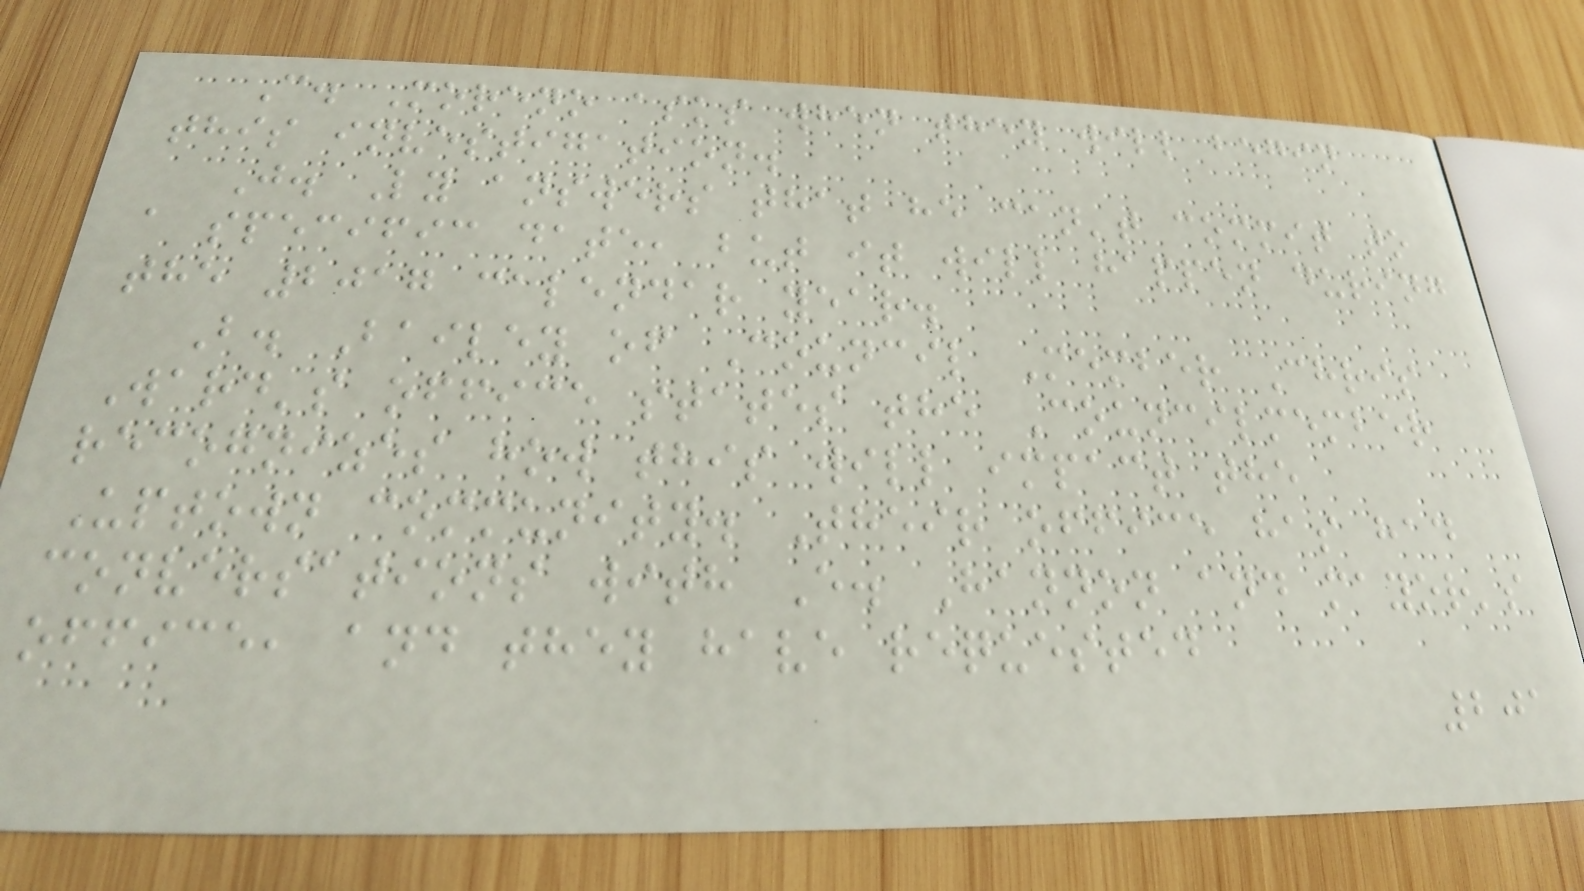C. Moreno asks when they will begin
this investigation.
J. Ly answers that he can't commit to
a specific date, but it will happen during
the 2017 calendar year.
B. Bailey of Council Member Chris
Ward's office states the Councilmember
recognizes how this will impact the
Uptown community. Their office has had
conversations with E. Hannon and mayor's
office, and they have requested
201
